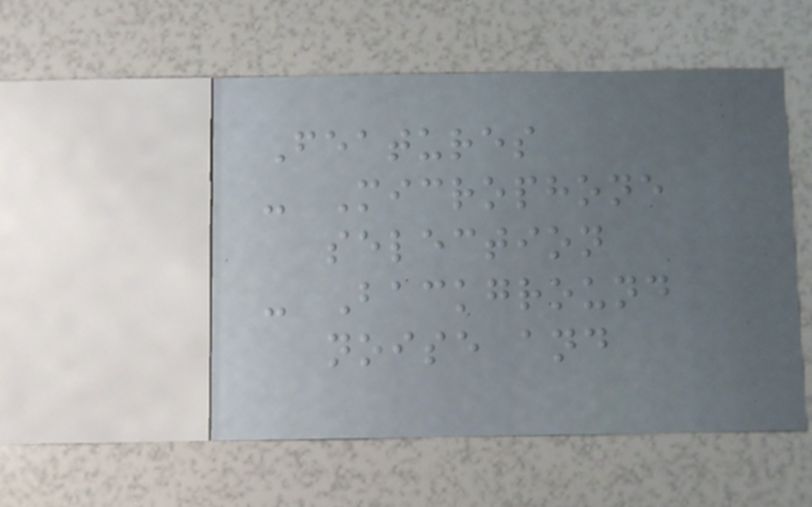Features
- Microphone
selection
- Background
noise and
